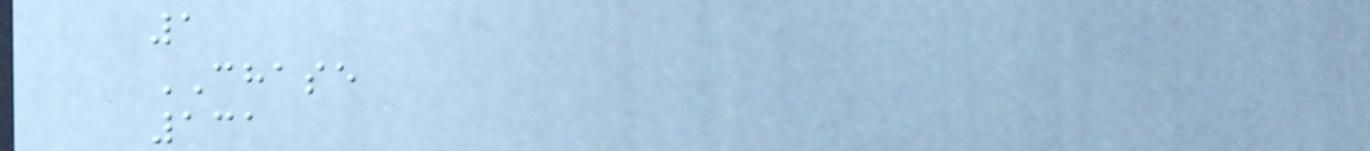1
CHASE
131
